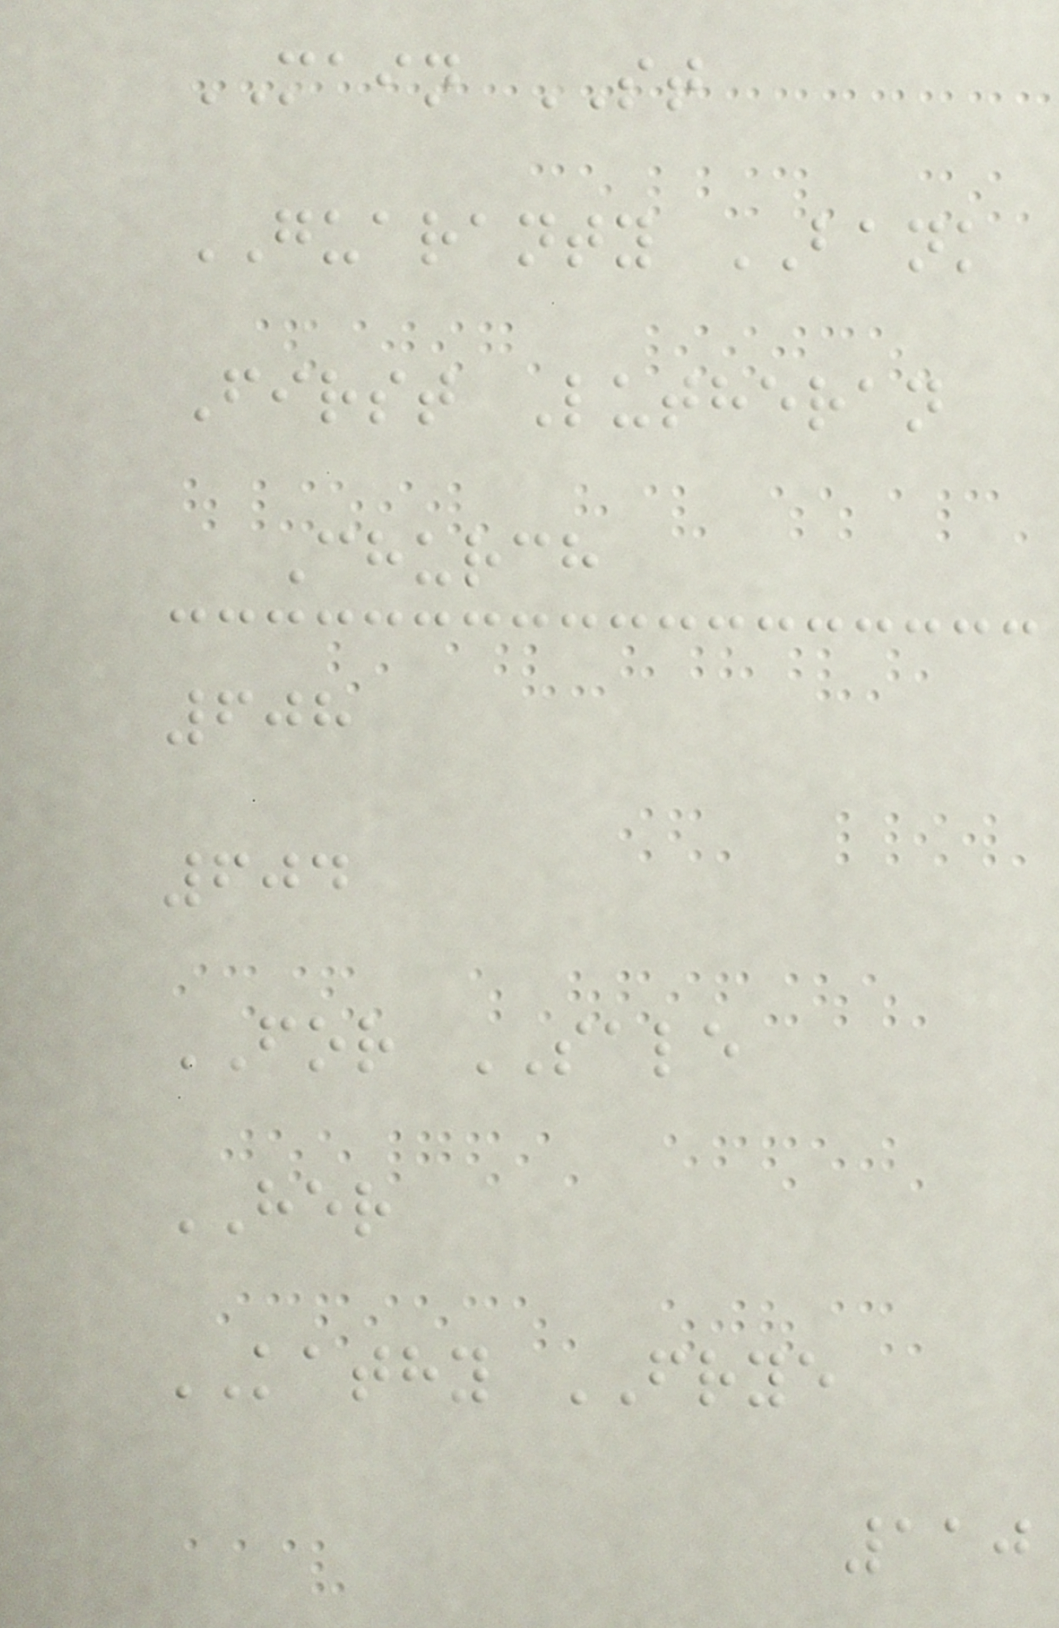MAIN ST
GUARANTY BANK
First Lutheran
Church
608
604
FOR SALE
HER
KATHY FRYE
110
